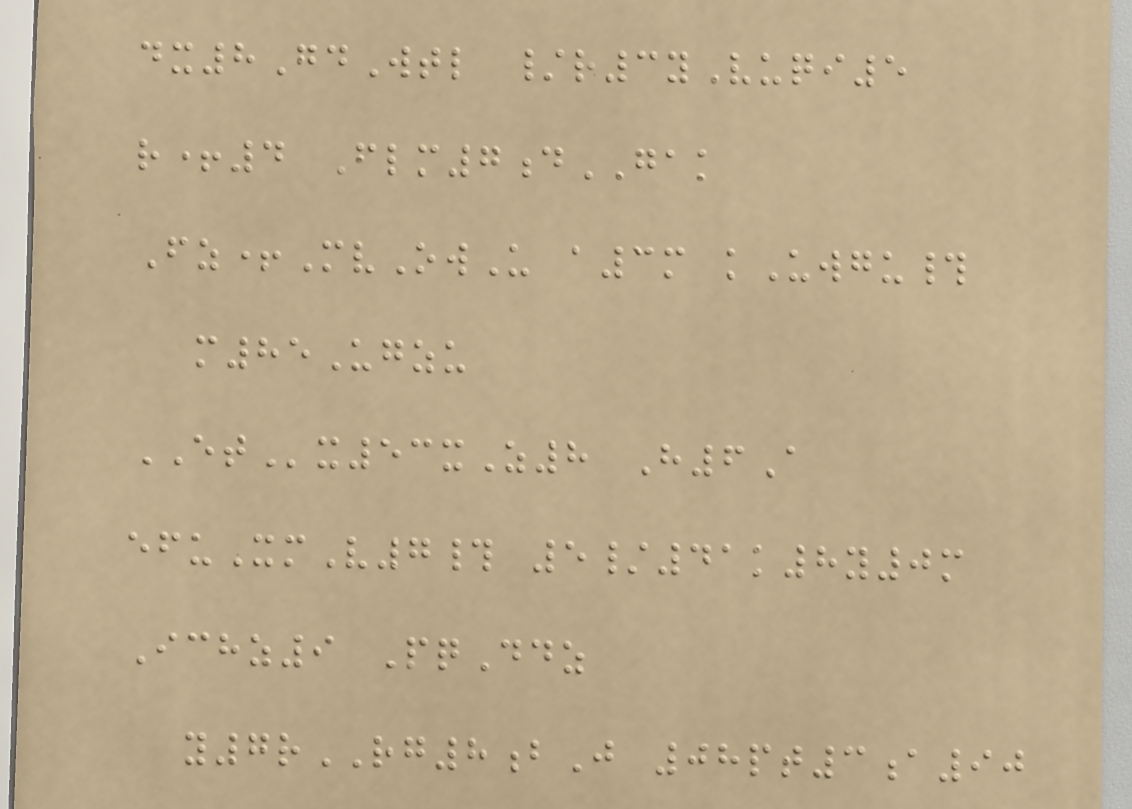dx8GdWtl /r3yVuqi5
r+4 Flm7dGAK
Fz+MvOwU a3m kUwgu#
m85Ugzu
ETx53xZ8 H6A
efuXmV7# 5/41k8y0m
Ichz9 PqDdz
y7rRG8bJ 08pt3a90
